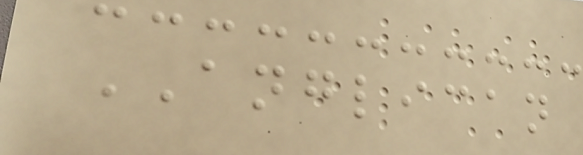ANGLICAN
